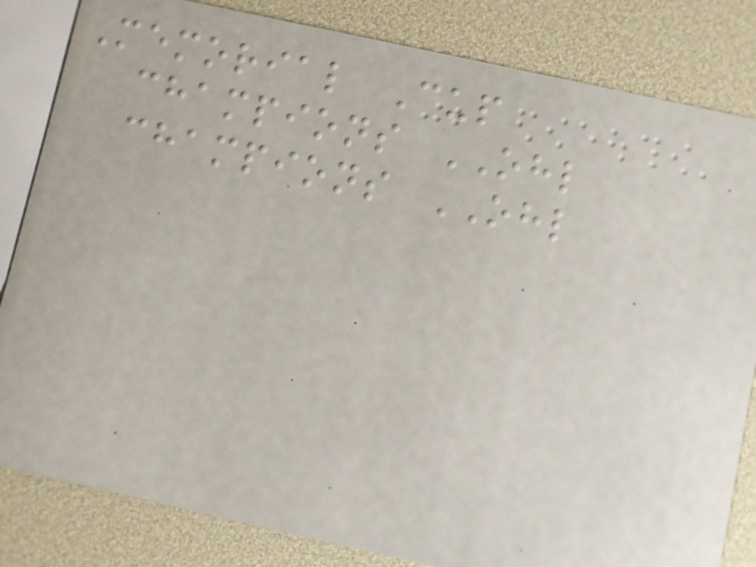Memorial Cup
champions OHL
champions OHL
